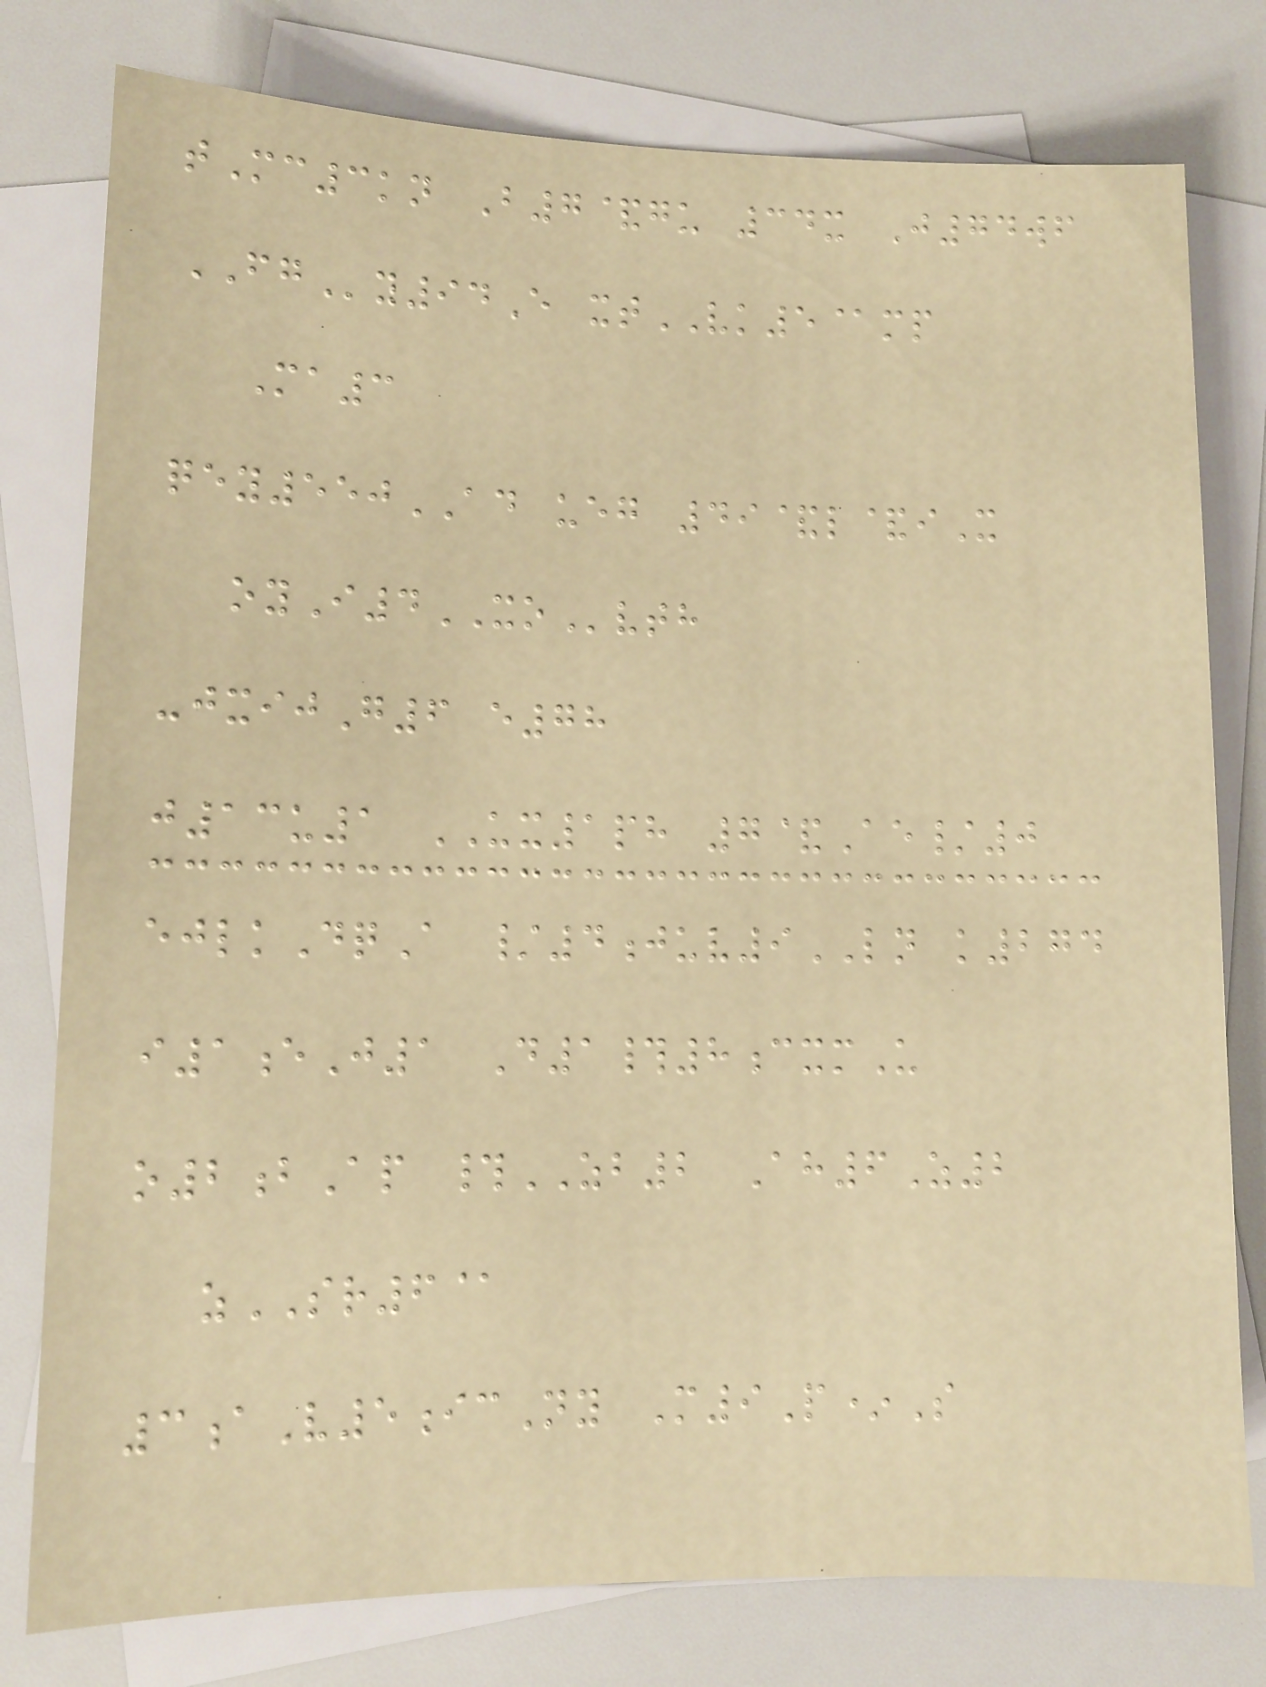tMc3kn B7&gu 34x J74wf
FGy94E xtVK5@mp
Ma3
qey550AD ueg 49&l&iX
oyI4XOvth
-jxijG6 e78
j13u1 UX1ph 7&Ae/0
ejlkDqA /4juv9LN k274
i1eJ1 D1#8cxmU
o2bAp #ZB2 Ah6Z2
zSR6@
3aV5icNy M9P*S
